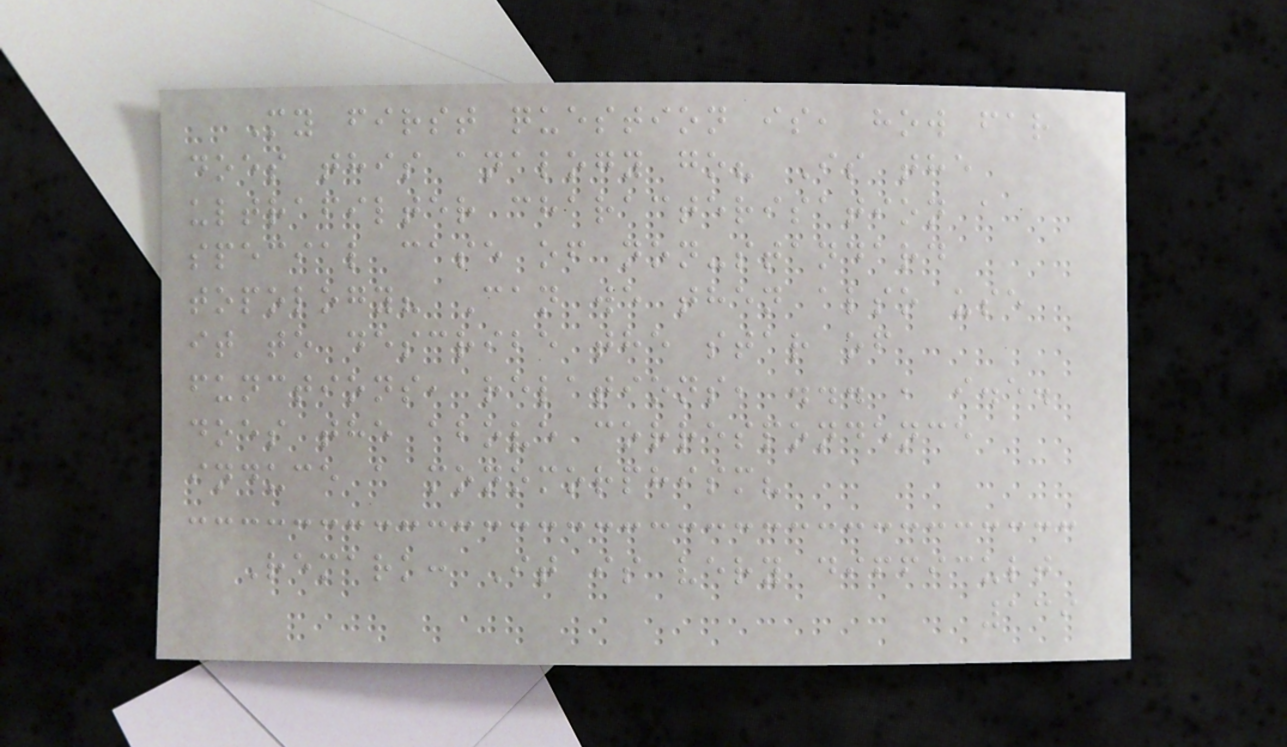My first question is, how far
does this analogy go? Is the
ultrafilter characterisation a
special case of non-standard
topology? Can we then also use
it to describe the star of
functions, relations, ... , i.e.
does the above correspondence
induce a monomorphism?
Remark: It is very difficult
139
